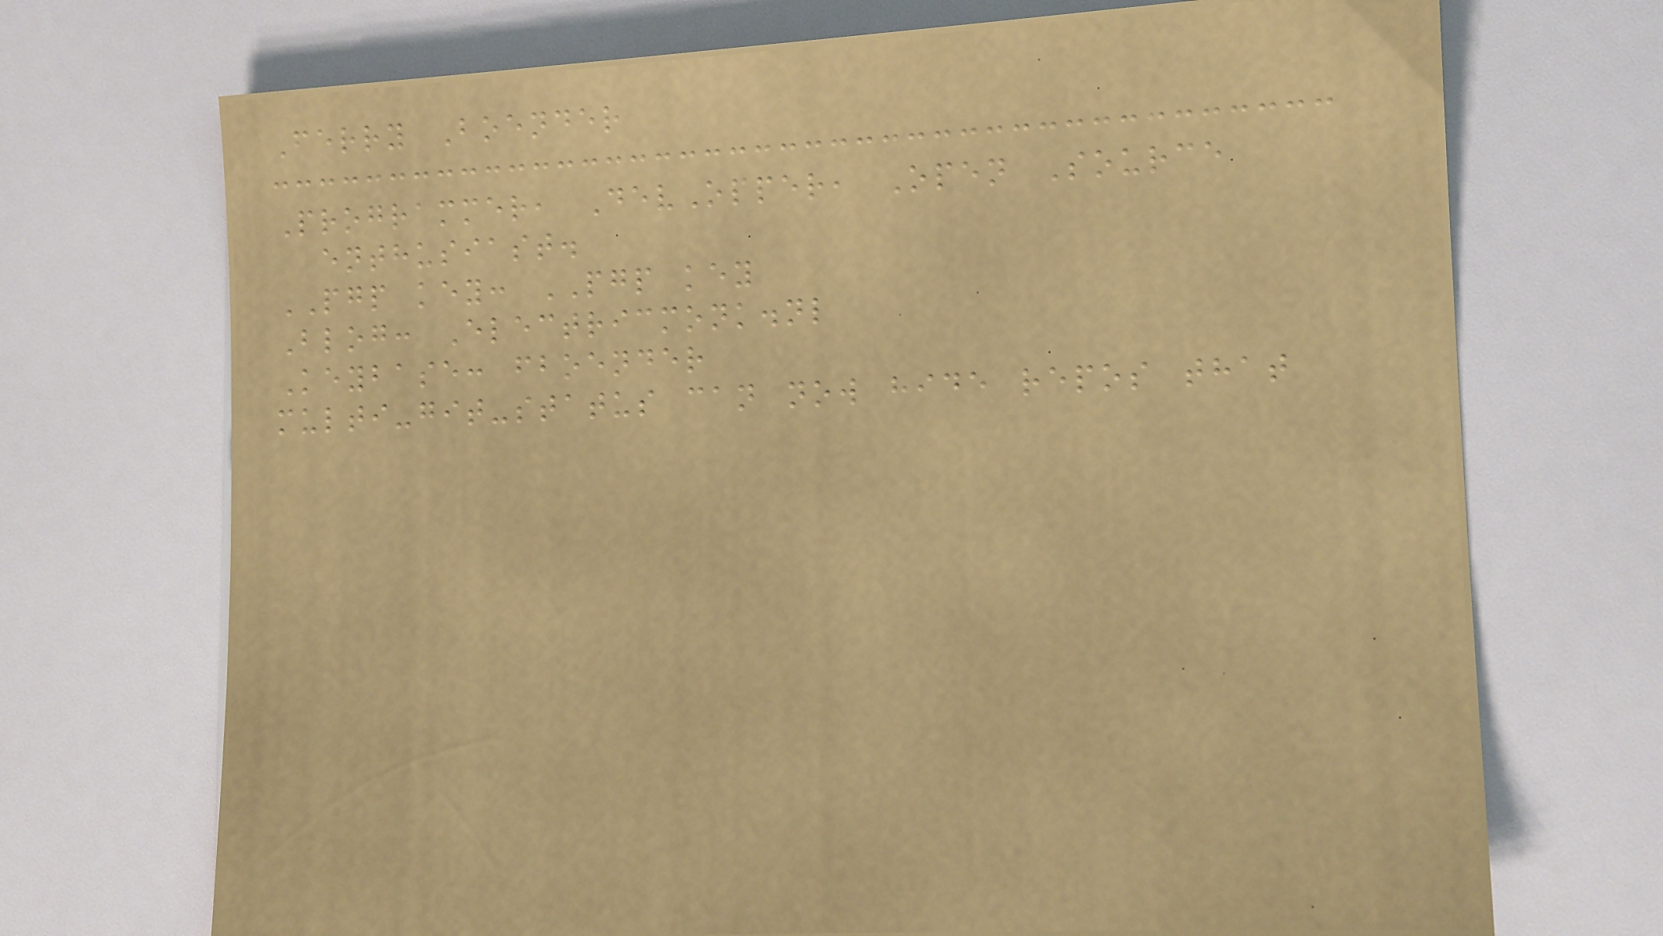Ferry Boender
Programmer, DevOpper, Open Source
enthusiast.
PGP key: PGP key
Blog: Electricmonk.nl
Keybase: fboender
multi-git-status can now hide repos that
